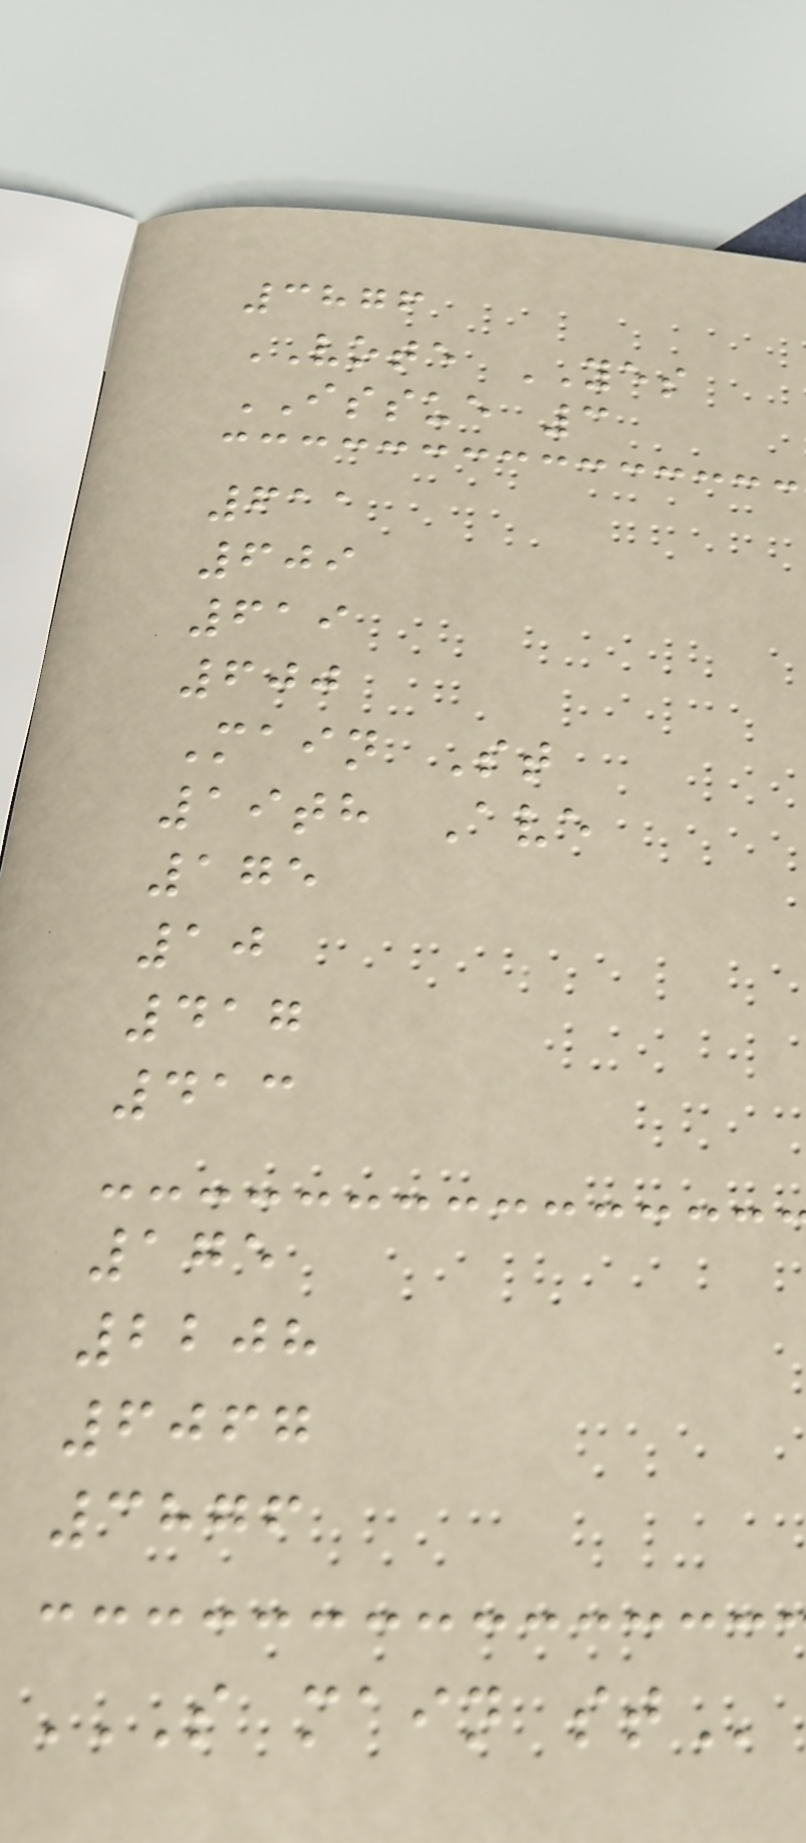3876
VOTE YES
ISSUE 3
611
609
619
600
Main St
19th Ave
175
10
417
413
175
2208
6067
3876
S MAIN ST
